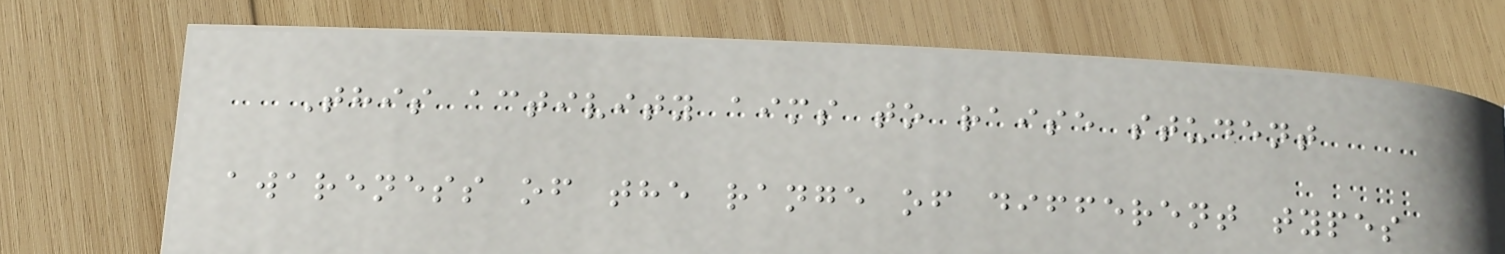This activity aims to raise student
awareness of the range of different types
